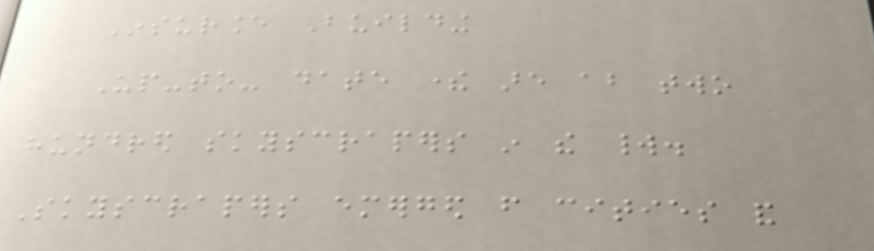Insurance Building
Up-to- date there are about two
hundred skyscrapers in the world.
Skyscrapers emerged from cities and
